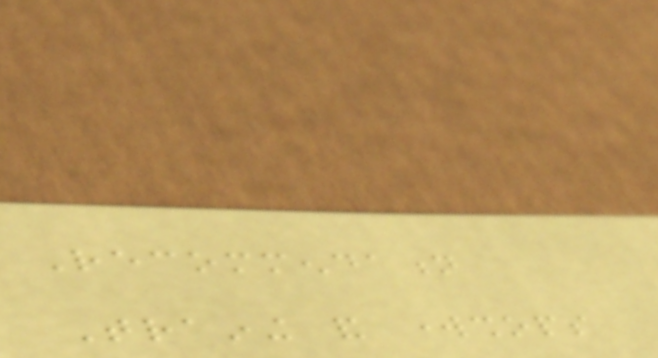Recommendation
Training and workshops
